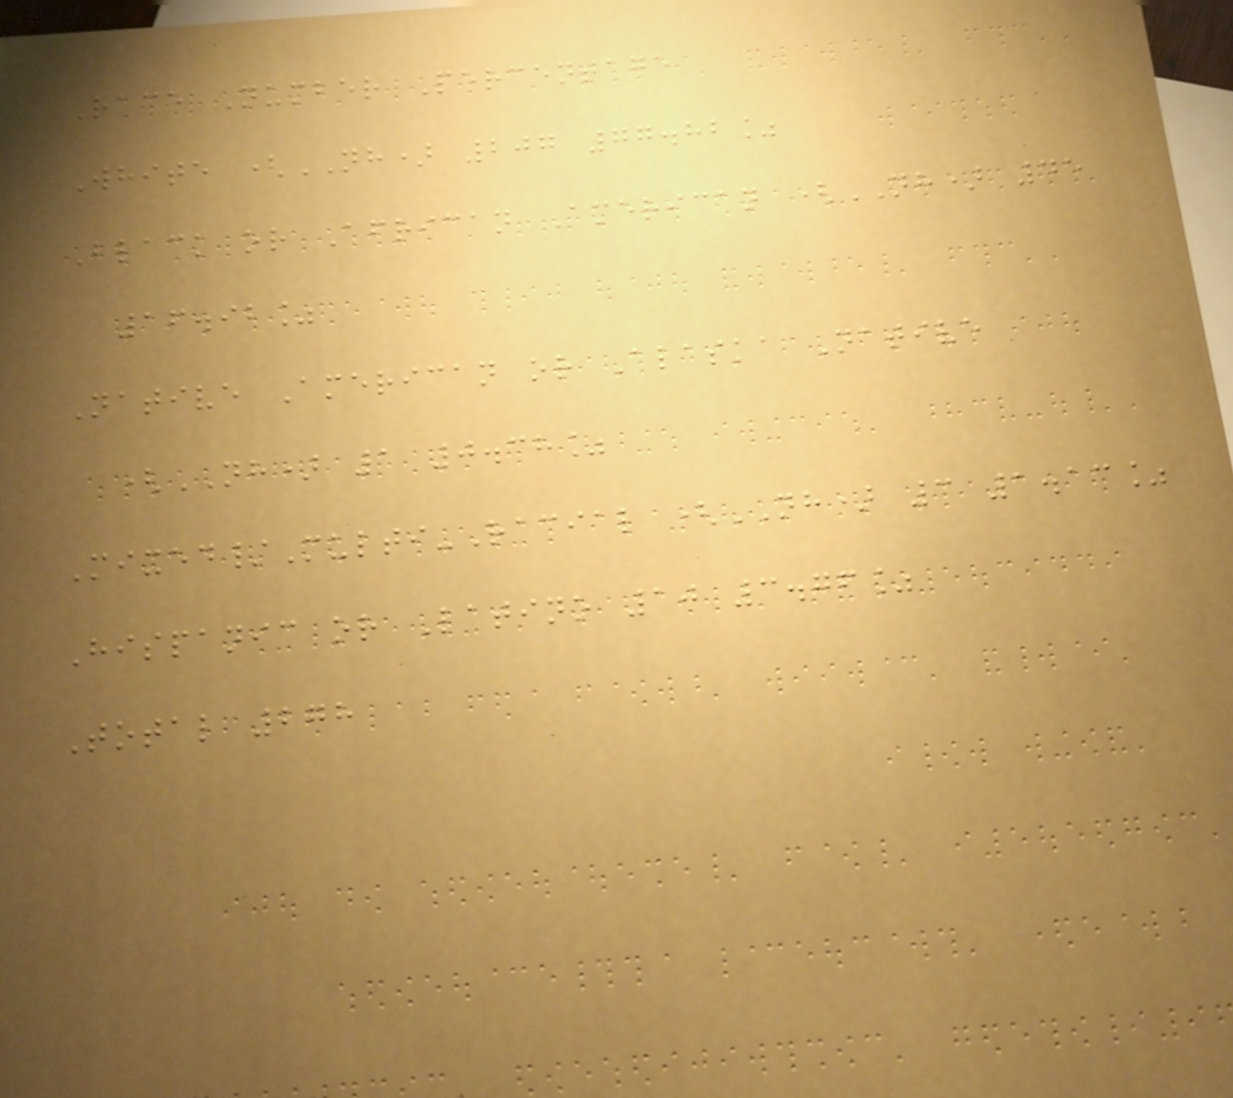Race Number Percentage
White (NH) 207 77.82%
Black or African American (NH) 45
16.92%
Native American or Alaska Native
(NH) 1 0.38%
Mixed/Multi-Racial (NH) 3 1.13%
Hispanic or Latino 10 3.76%
Total 278
